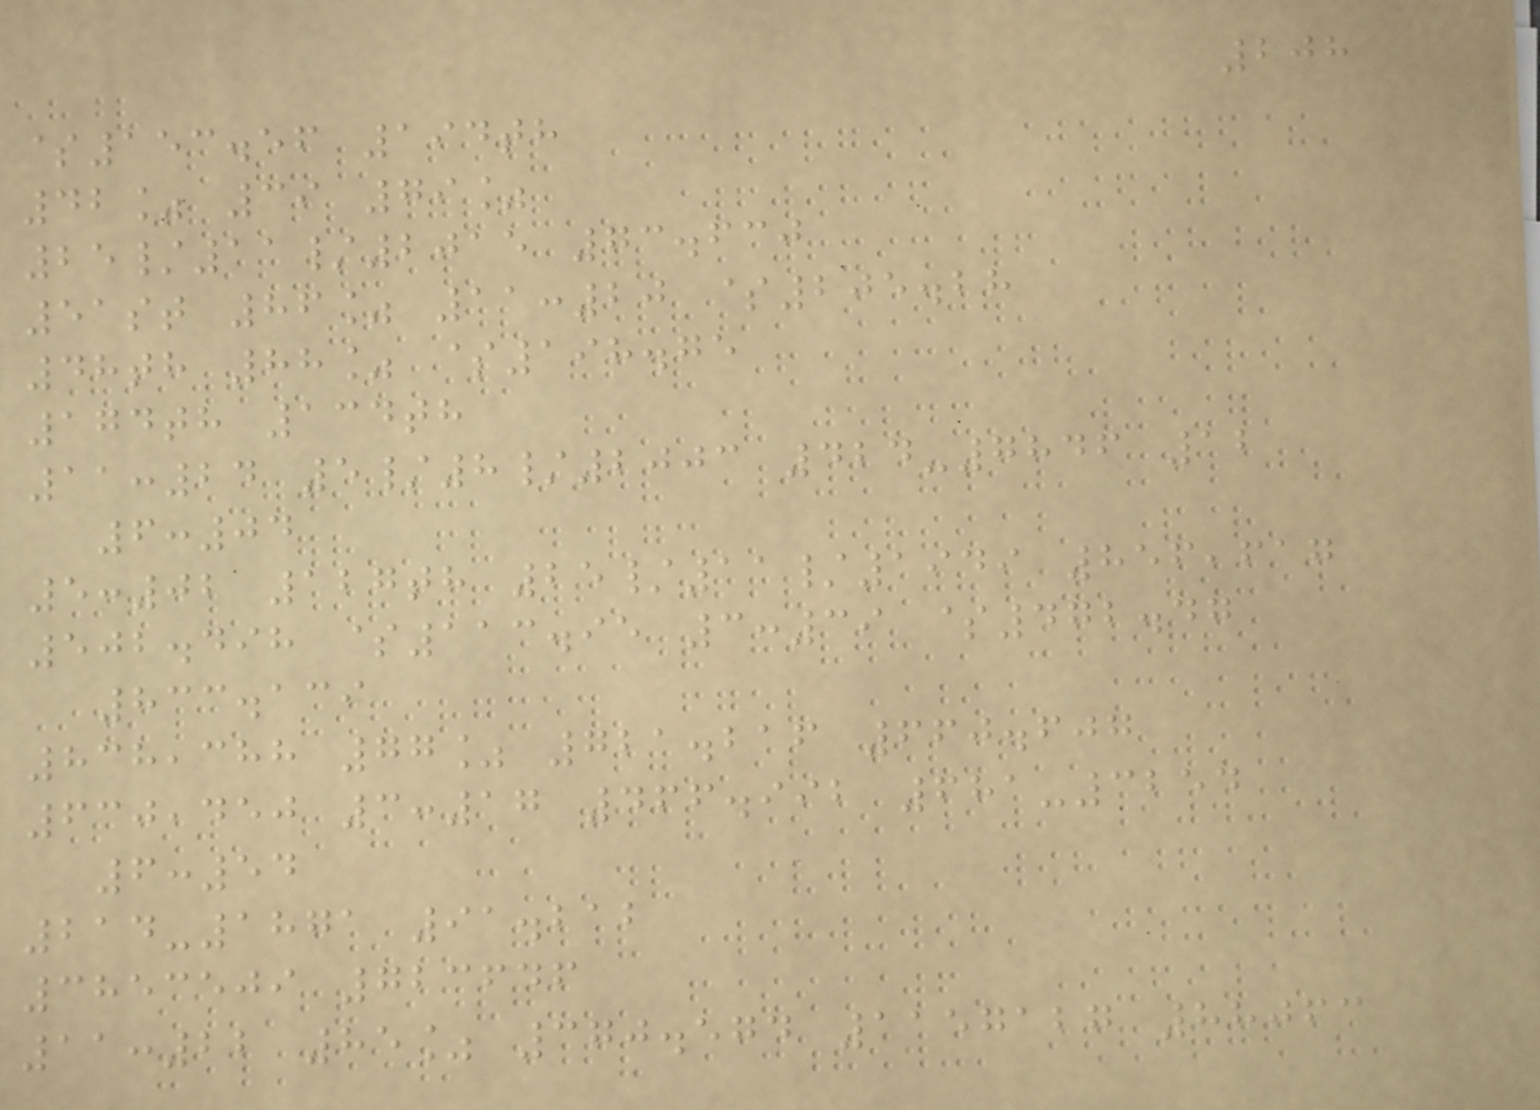208
$153.56 194th
42% 39 79%
25/11/2015 73.630
51st 86% 11:20 $205.28
48th 88% $198.75
174th 134th
11:24 5/8/2003 424-7846 12
6:04
5:02 127th 25/11/1949 856,617
502.498 $113.95 3:39 $472.47
833.139
838,388 77% 721.216 660.607
630,450 3:17 466.992 681-3254
6:54
214-1871 91.212
3853509 723646
11:22 85% 370.574 1157127 88063
